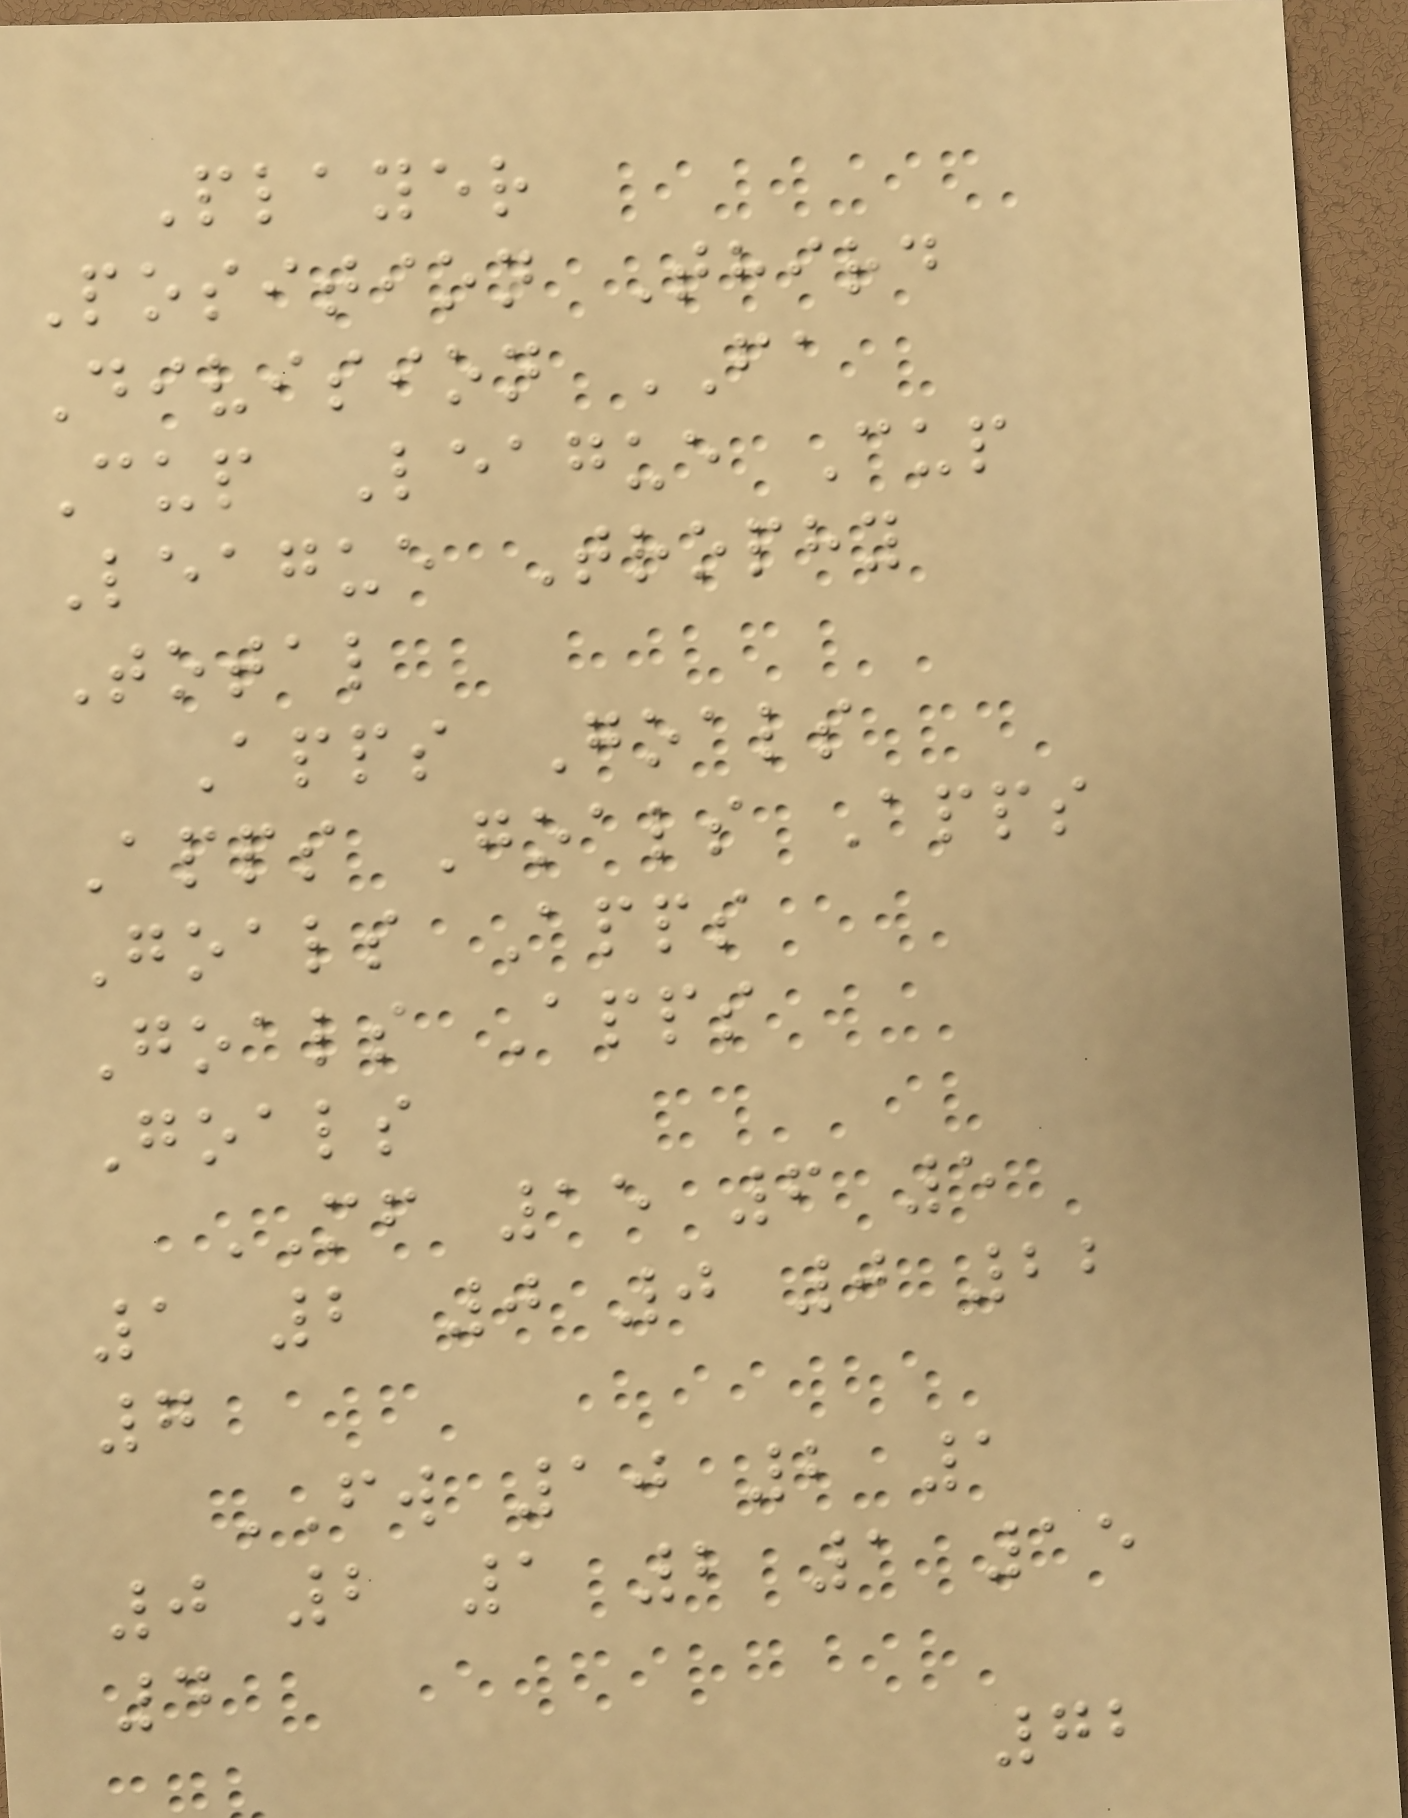Player
Position Third
Division FA
Cup League Cup
League Trophy
Total
Apps Goals
Apps Goals Apps
Goals Apps
Goals Apps
Goals
MF 15 6 5
1 2 0 0 0 22
7
FW 10 2 1
0 2 1 2 1 15
4
72
